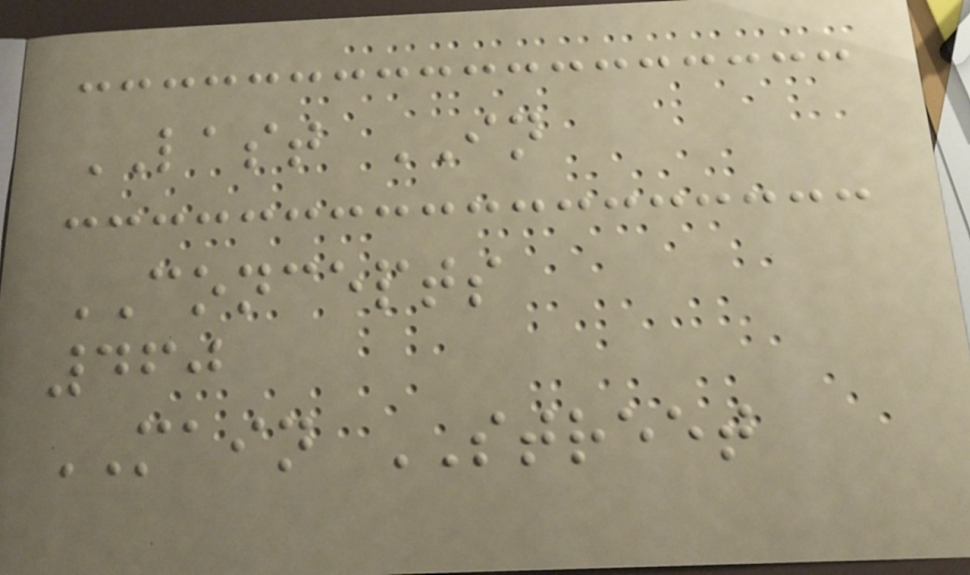LAST IN
CONCEPTS
460
MAIN STREET
